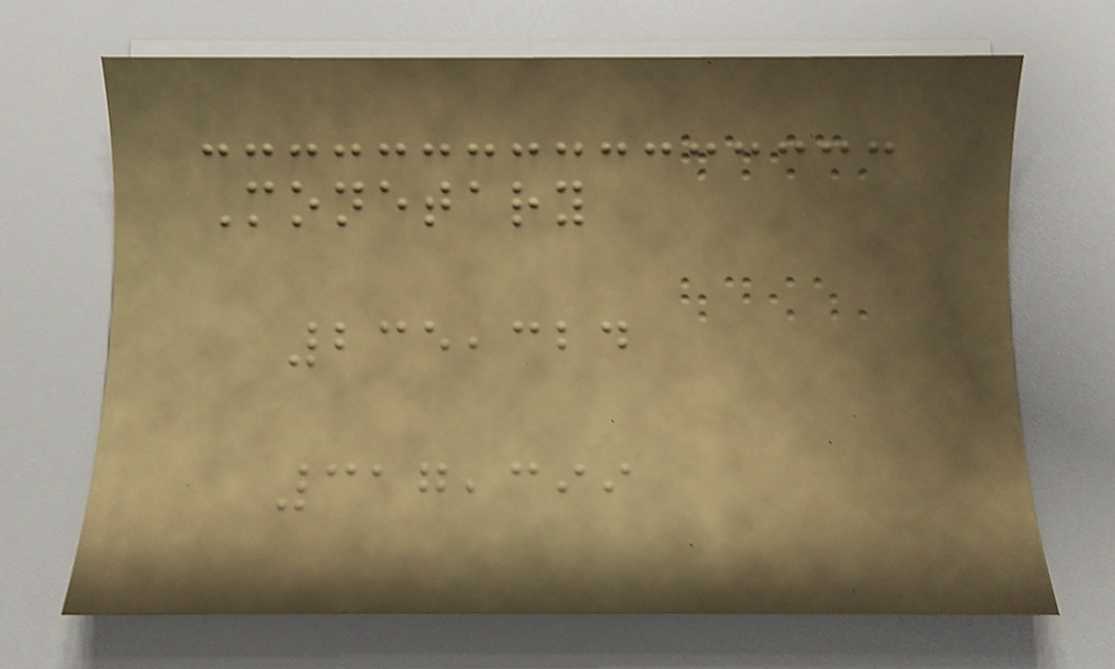Monetary
235,324
317,399
